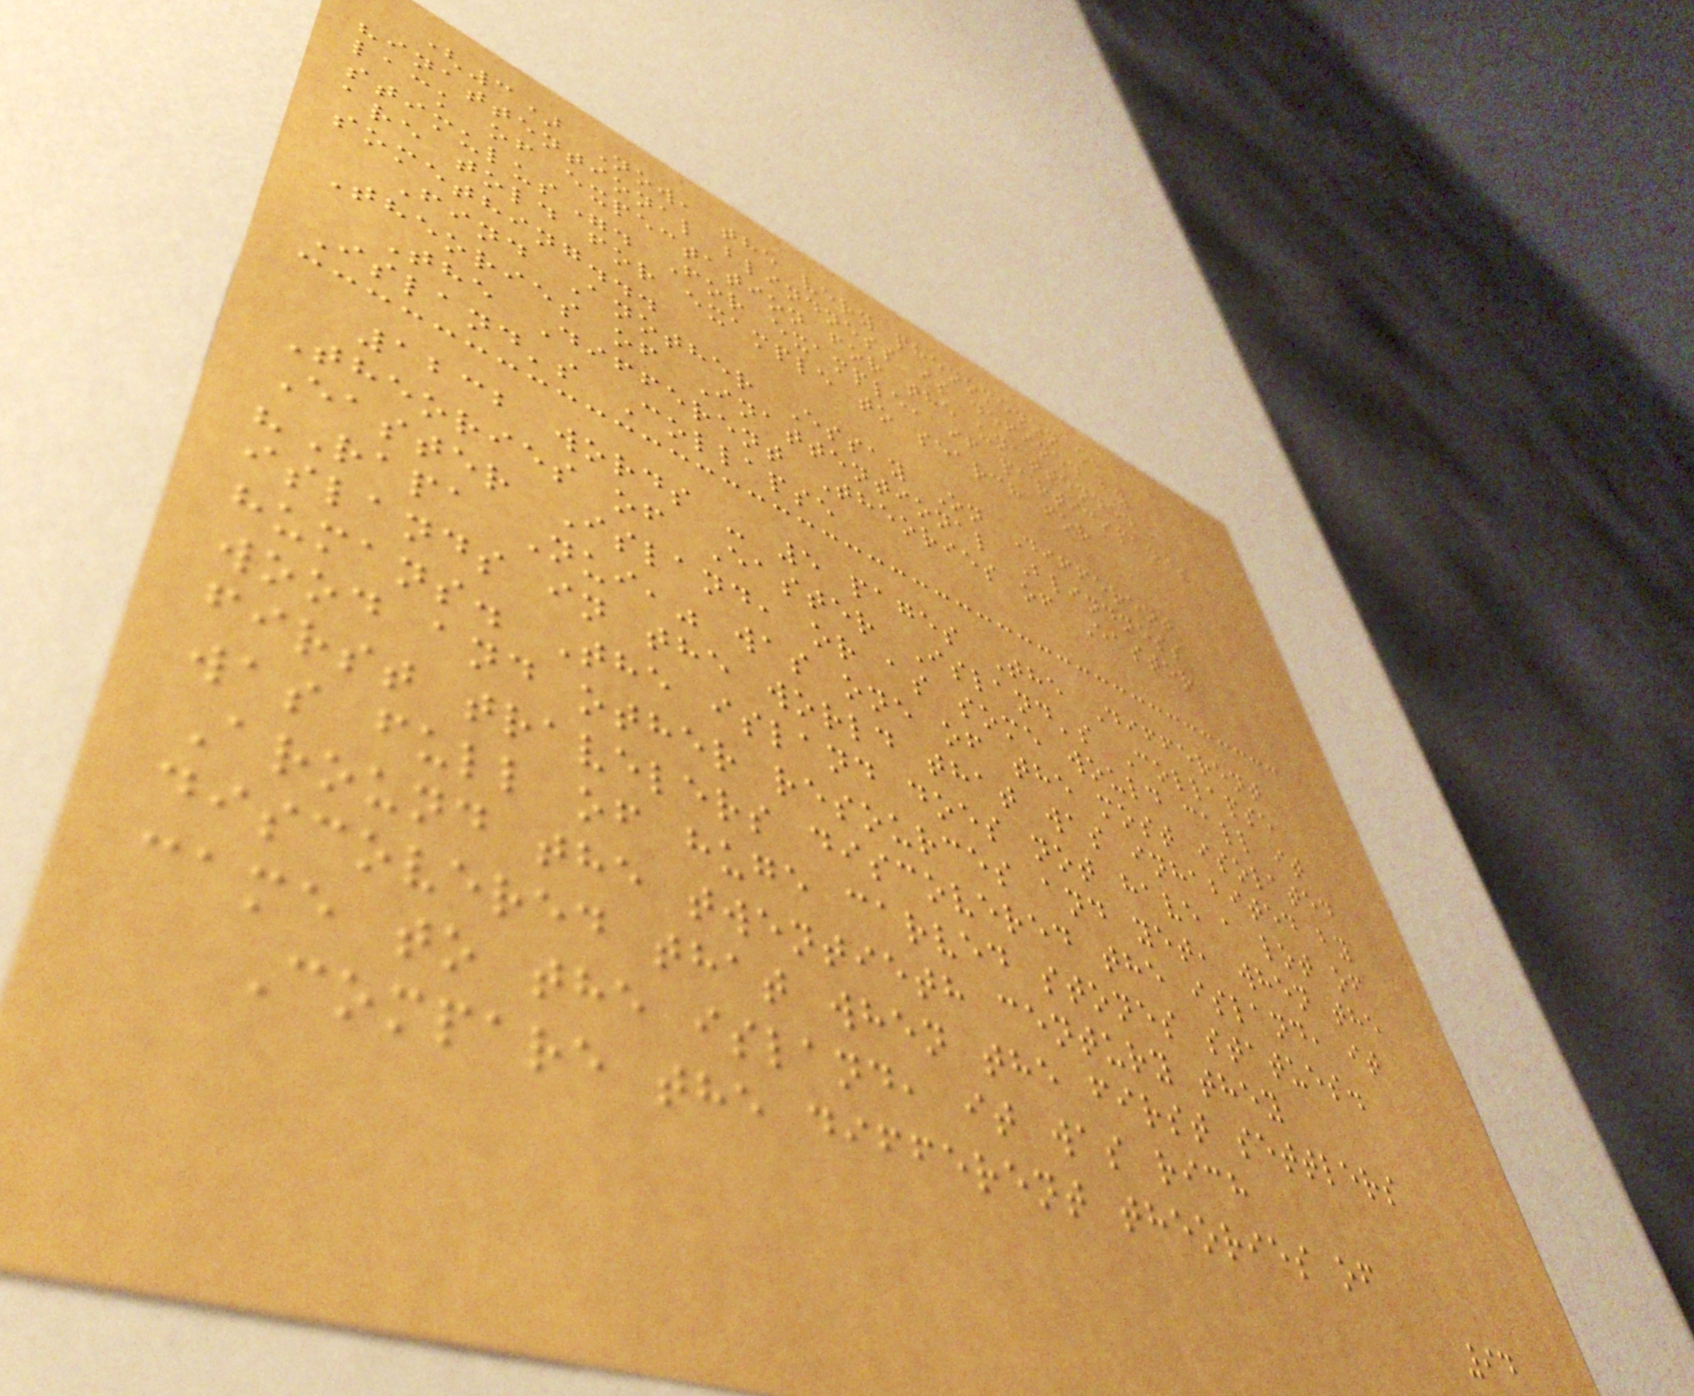(3) Now, the very phenomenon of
"inattentional blindness is defined by a
lack of expectation for the unattended
stimulus". For example, if participants
are told for example to search for
something...
Find Another Essay On Different
Theories of Inattentional Blindness
The Different Theories of Easter
Island's Collapse
1232 words - 5 pages The Different
Theories of Easter Island's Collapse
Easter Island, or as some would call it
"Rapa Nui," was one of the most isolated
islands in the world that was inhabited by
humans. The island does not have a lot of
wood and other resources and yet, when the
first travelers discovered the island, it
was full of huge carved stones statues.
Around the twentieth century they
discovered that when the first settlers
came to the island, it was rich
Compare the different theories of
94
